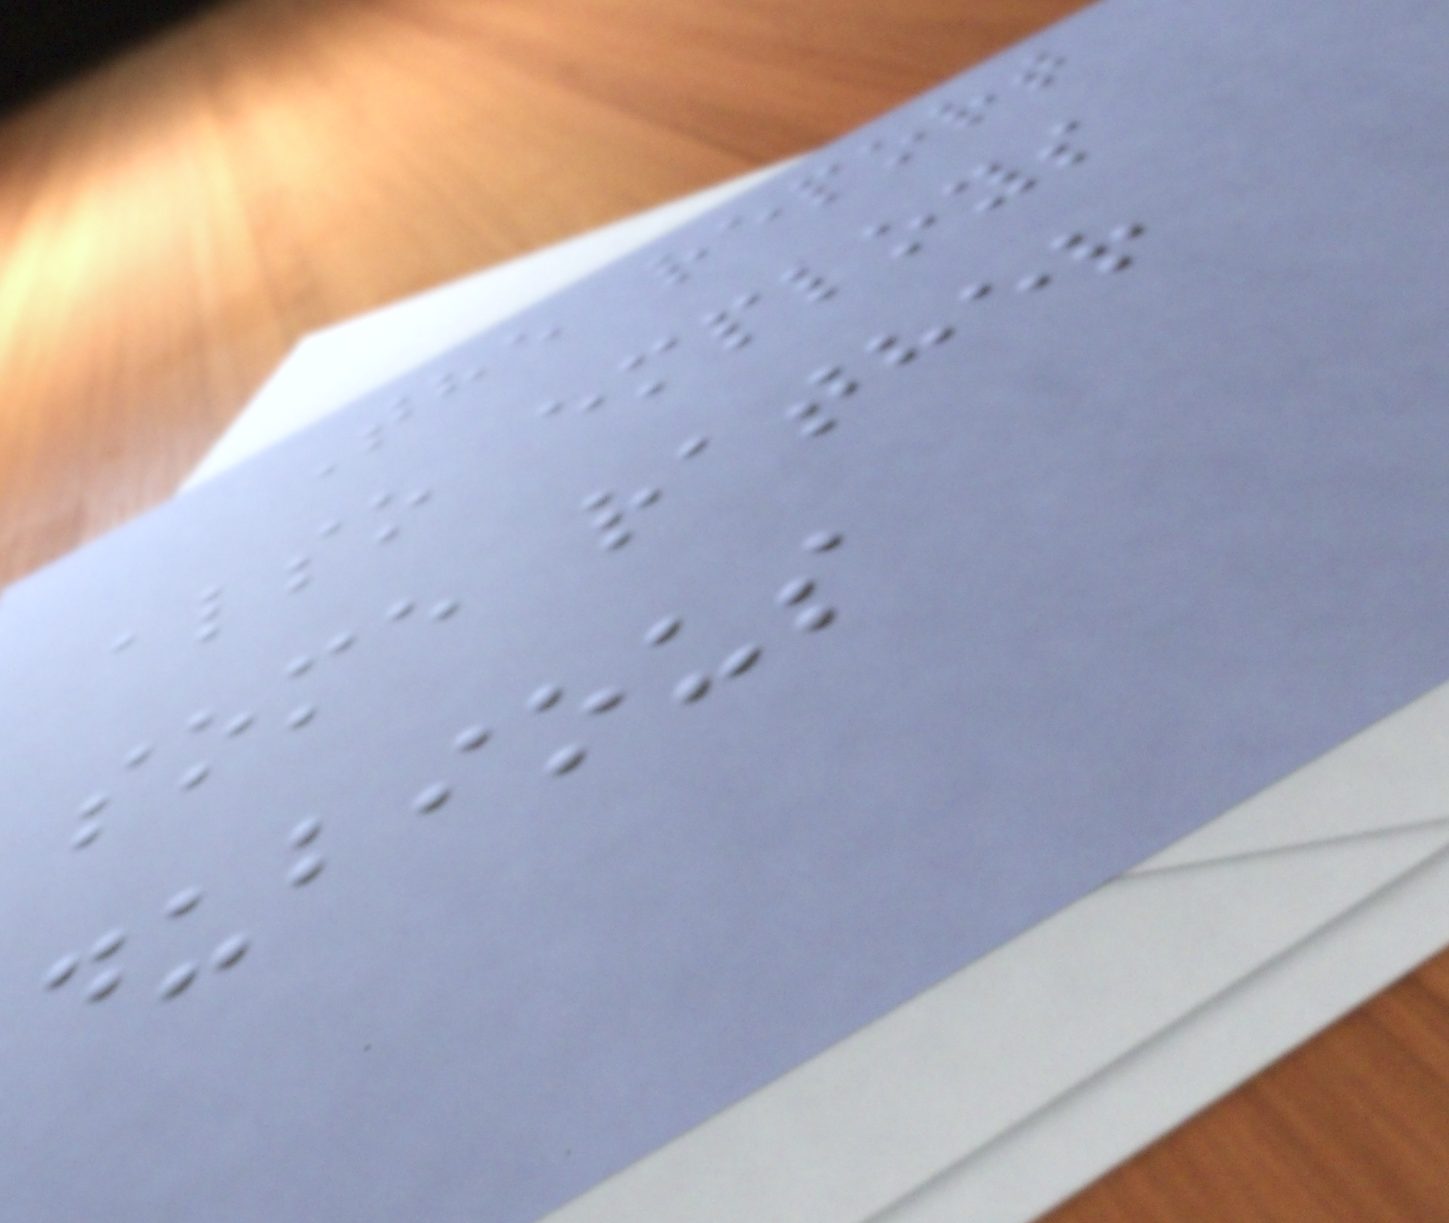The report
also employs
some rather
dubious
